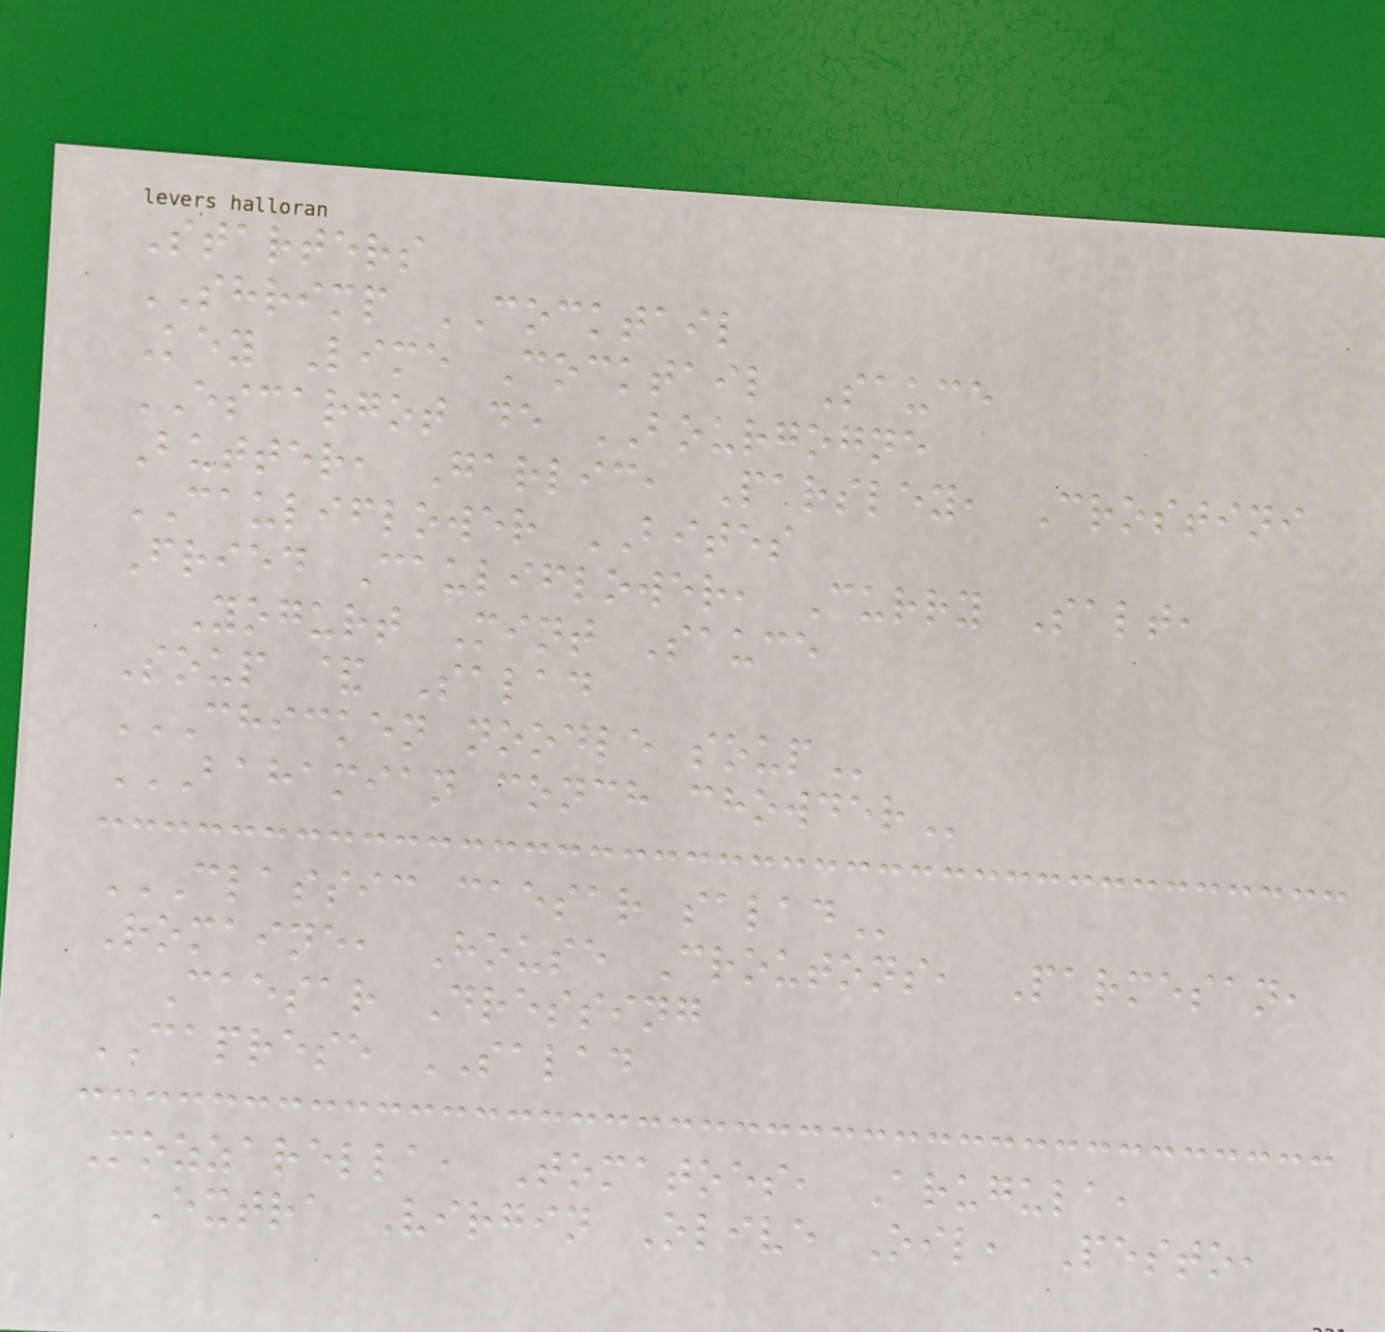Starters
SHRIMP COCKTAIL
Key Lime Cocktail Sauce
ESCARGOT de BOURGOGNE
Butter, Garlic, Parsley, Crostini
CAULIFLOWER BITES
Fried Cauliflower, Curry Salt,
Yogurt Mint Sauce
Soup & Salad
CHICKEN NOODLE SOUP
BAHAMIAN CONCH CHOWDER
CLASSIC CAESAR SALAD
Romaine, House Croutons, Parmesan,
Caesar Dressing
CAPRESE SALAD
Mozzarella, Tomatoes, Arugula,
Extra Virgin Olive Oil, Pesto,
